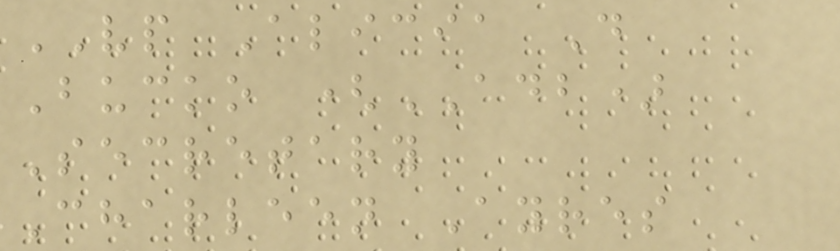VP Alicia D
Bucko (ADB)
Secretary
Charleen Ayres
